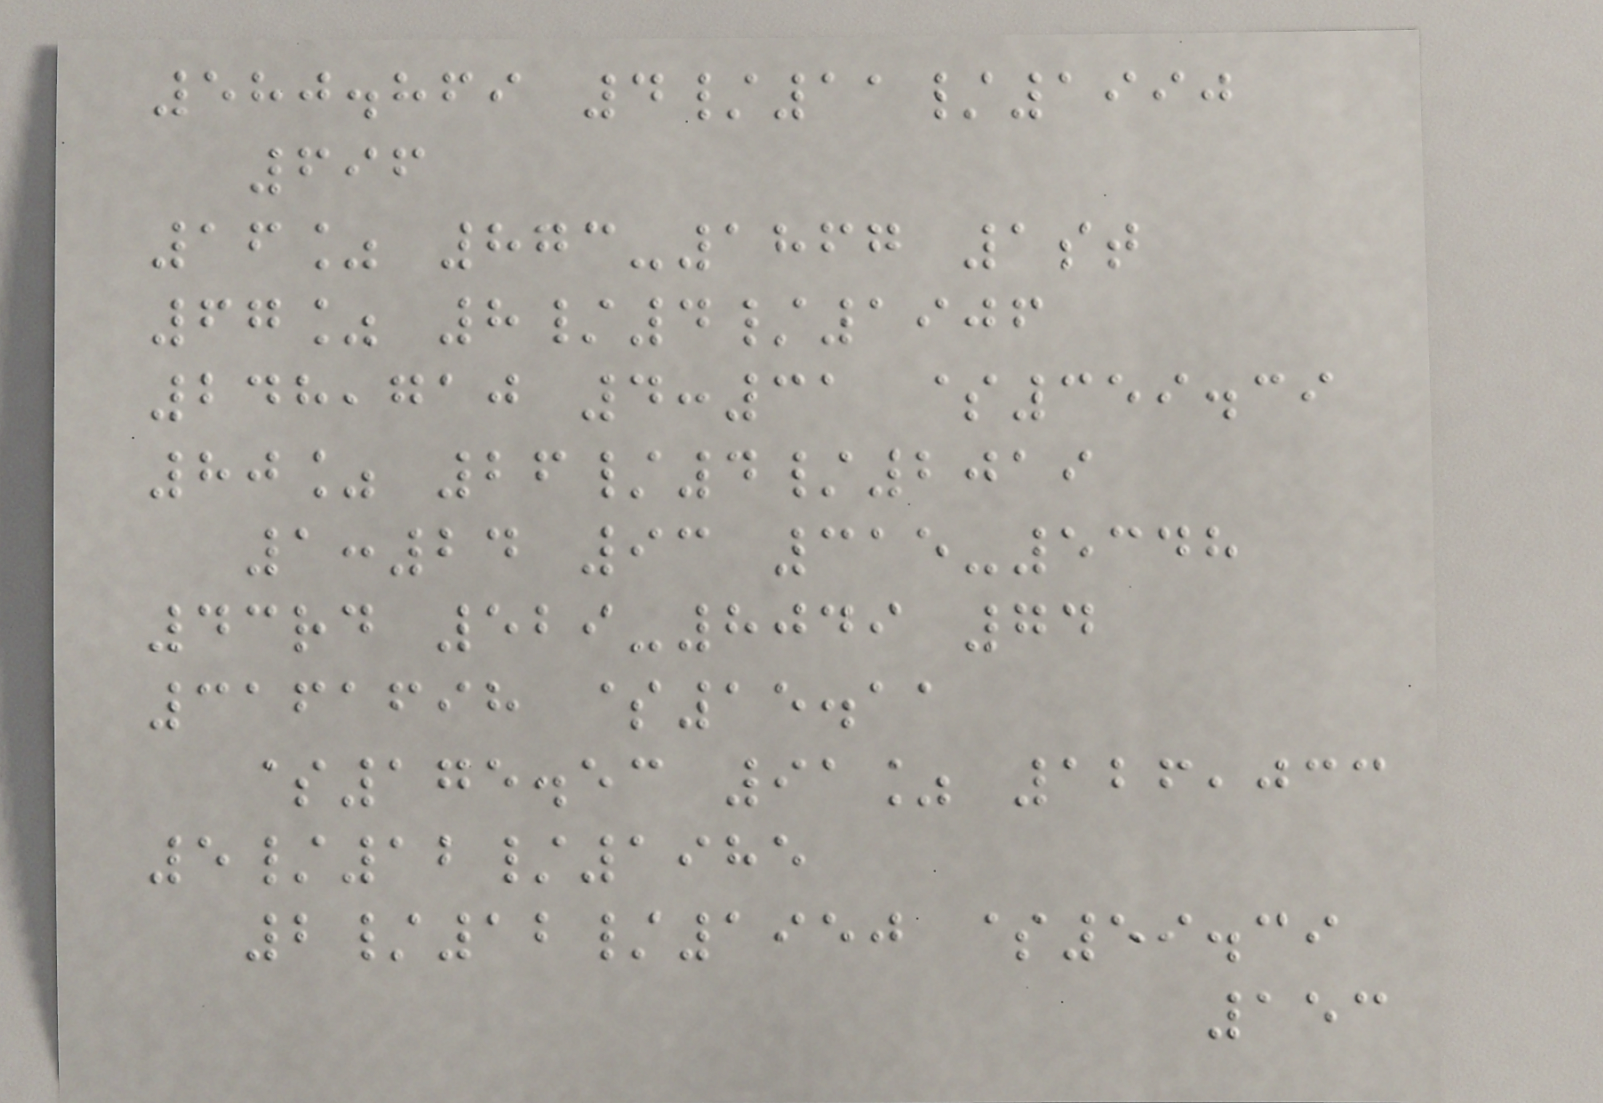580.869 4/11/1990
696
16% 873-1867 1st
67% 8/4/1906
248,710 4:31 $359.39
80% 26/4/2019
1:24 93 315-5348
43rd 529-8049 74
3161698 $15.11
$175.53 91% 126,033
5/12/1985
2/12/1950 $59.39
153
